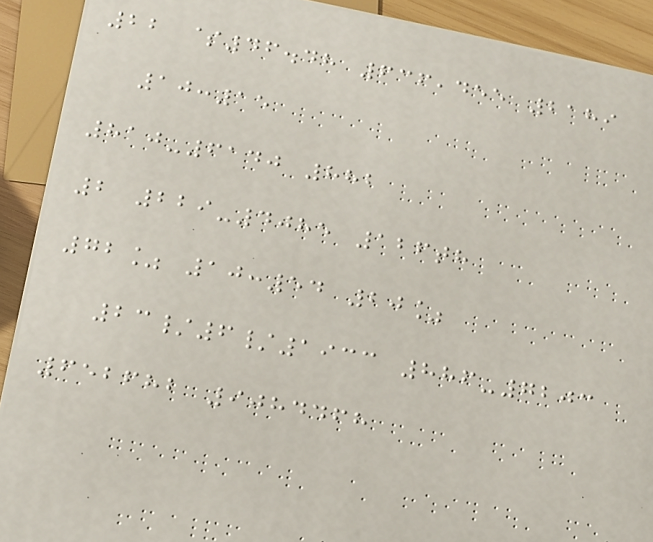22 $46.48 636,455 2189
10:15
810-6140 882
2 229-4085 126th
72% 10:54 20%
23/6/1933 886-7203
652682 9084468
